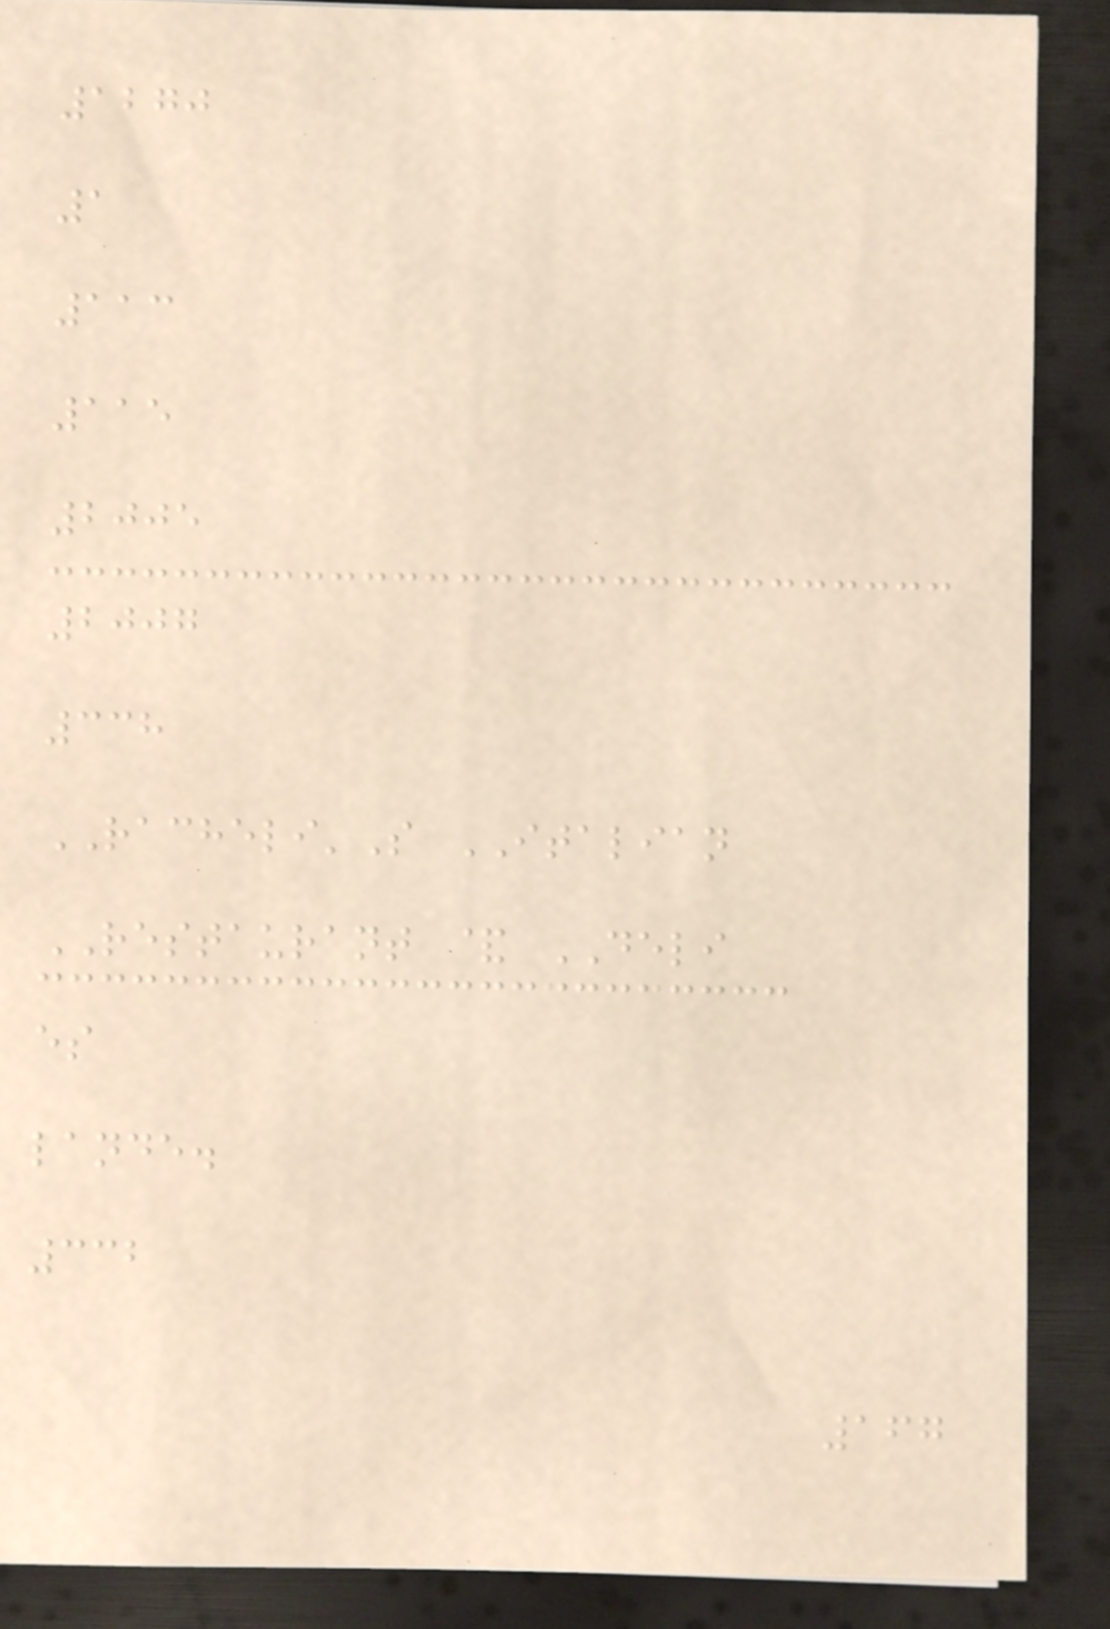1270
1
113
115
2005
2007
338
RACHELI'S ITALIAN
RESTAURANT & DELI
es
lande.
332
167
